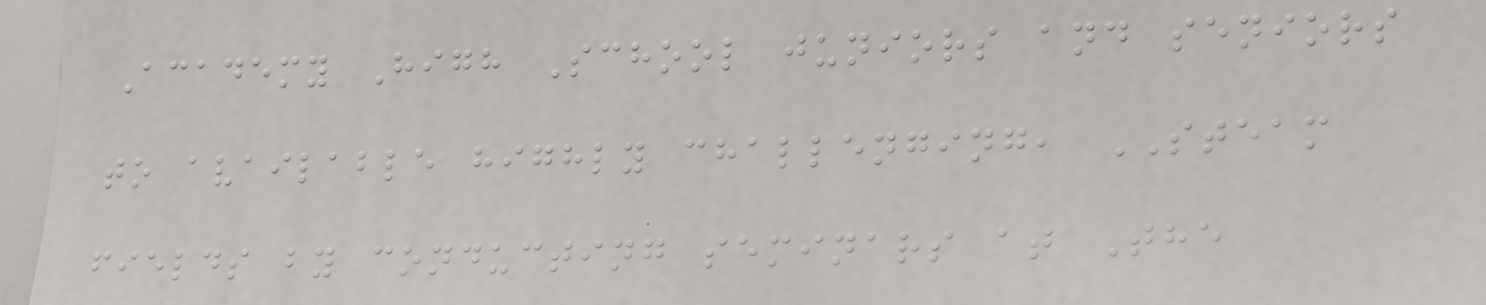Academy High School juniors and seniors
to available highly challenging, STEAM
fields by conducting seminars at The
